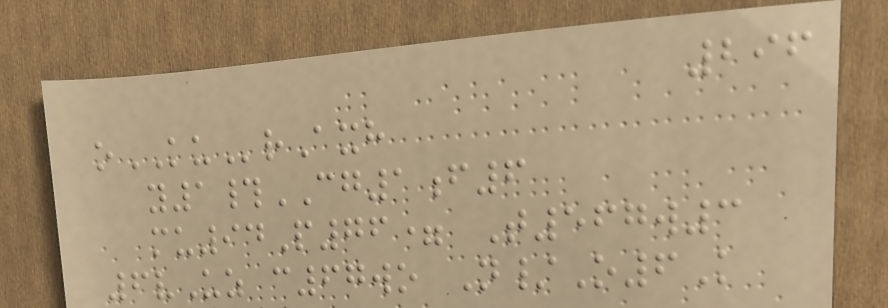296
oKUrAxh
y1#CG1f6
mu94P76= T567w3
6vUz c67wo N/O6K
